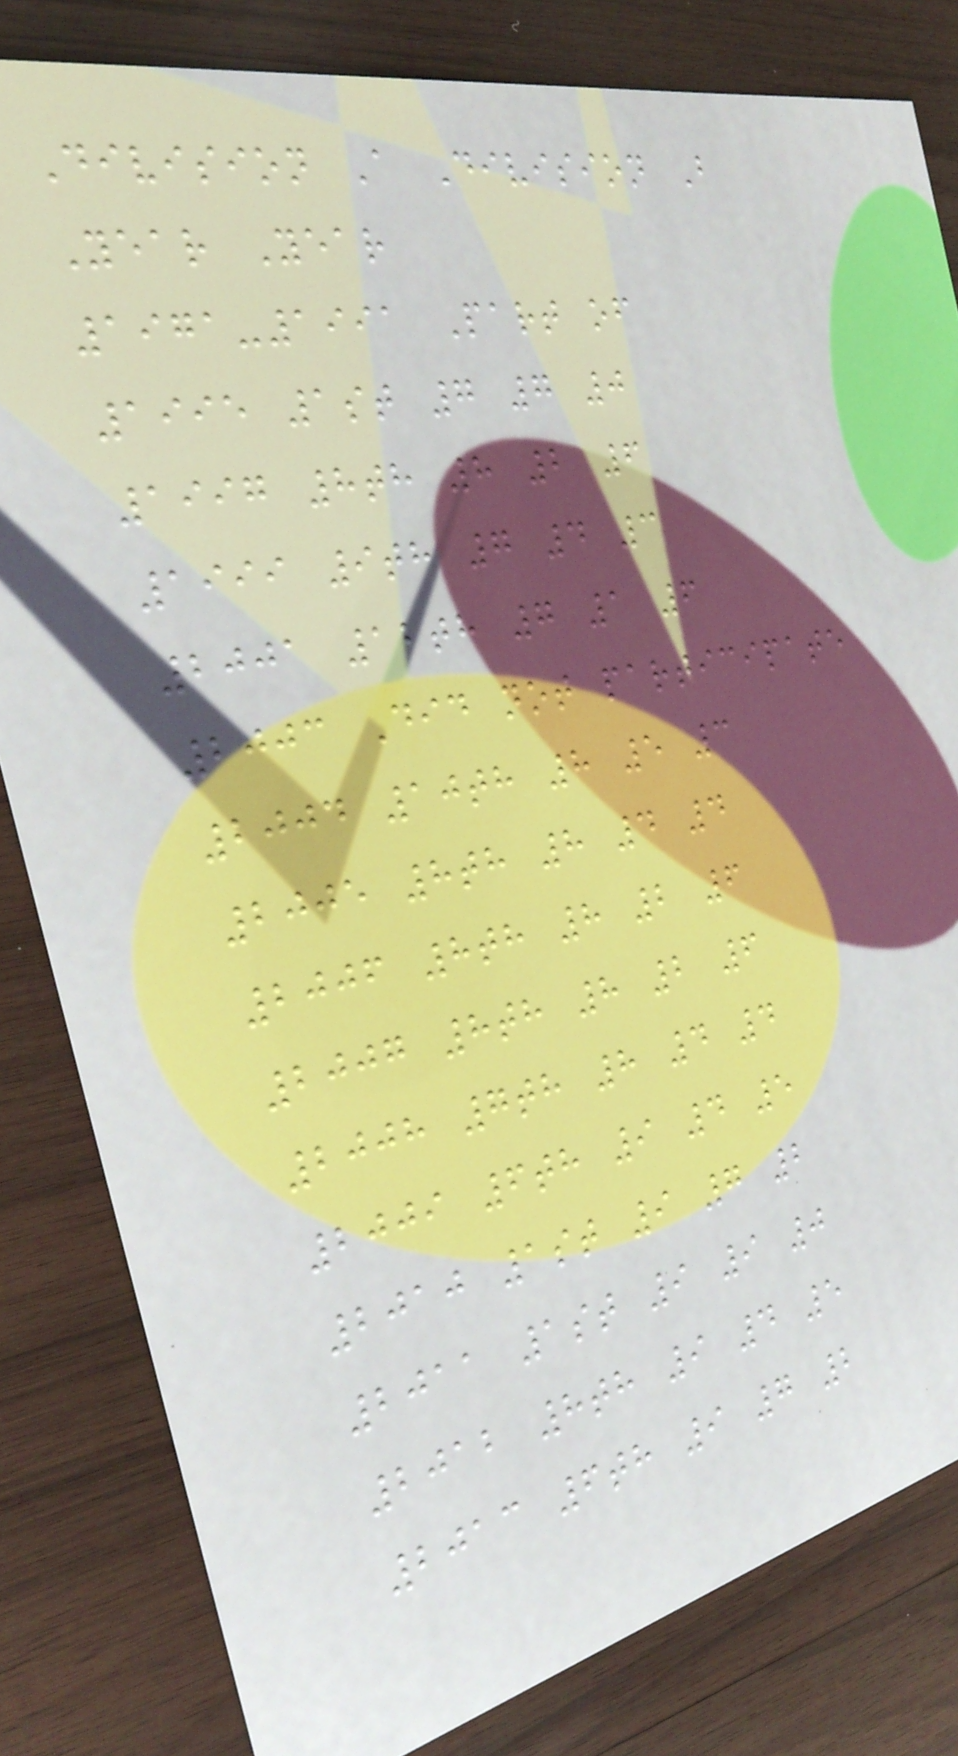Division A Division B
Year Year
1971-1991 Part of
1995 1st 7 7 0
1997 8th 8 2 6
1999 9th 7 4 3
2001 12th 7 1 6
2003 Did not participate
2004 10th 8 5 3
2005 8th 8 4 4
2006 8th 8 2 6
2007 8th 8 2 6
2008 7th 8 4 4
2009 6th 9 4 5
2010 1st 9 7 2
2011 1st 9 9 0
2012 8th 9 4 5
2013 6th 9 7 2
